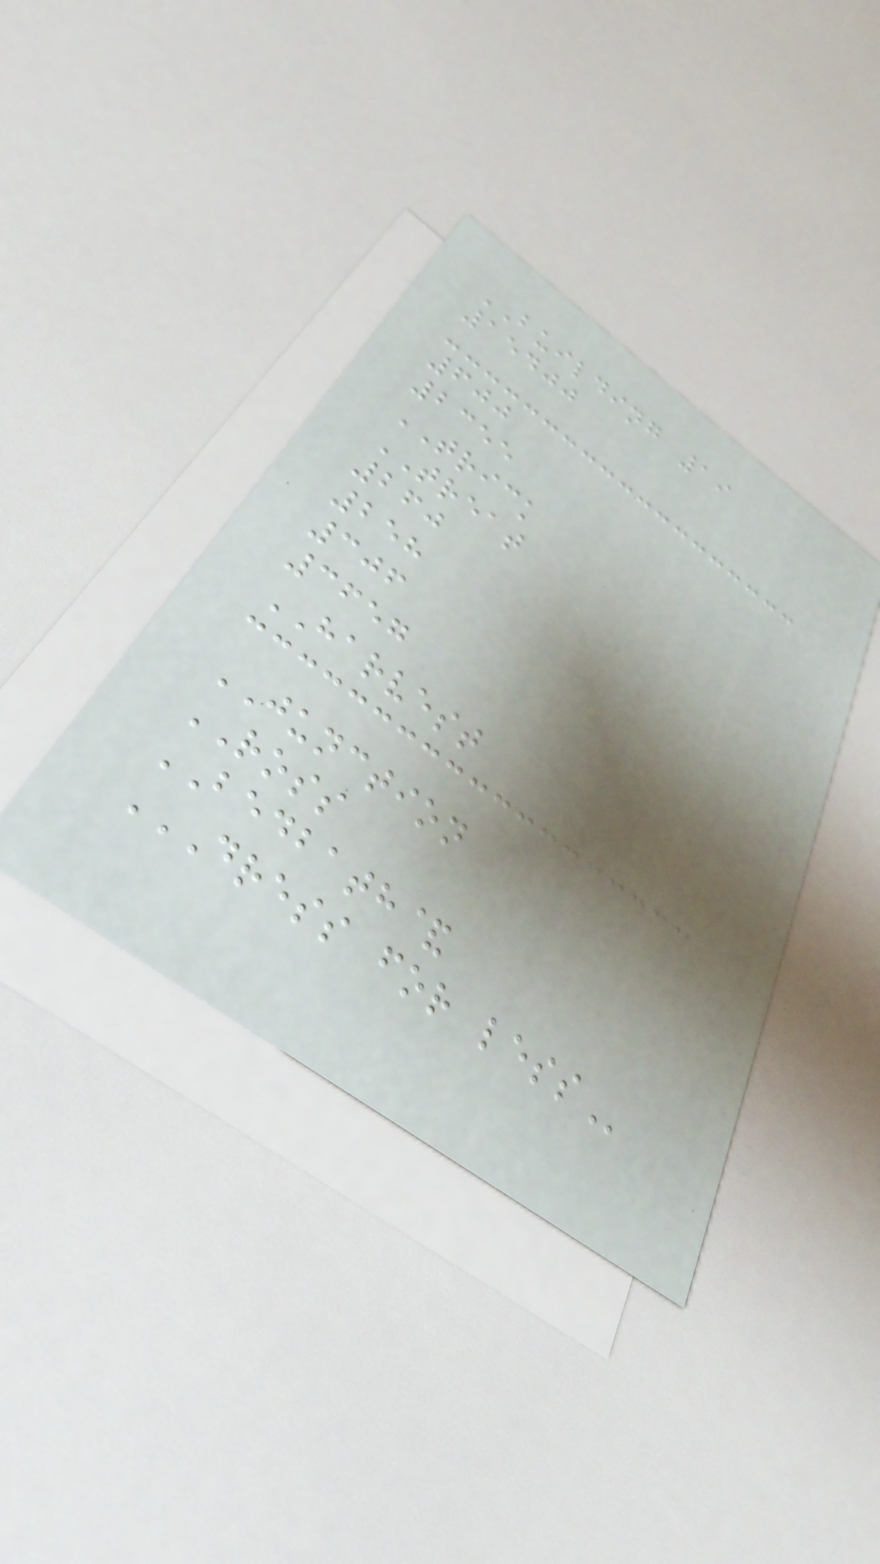BUILDING 19
15400
600
2355
TRICK
TREAT
260
258
306
3657
HARVEST
JUNCTION
ROSS
BEDBATH&
DRESS FOR LESS
